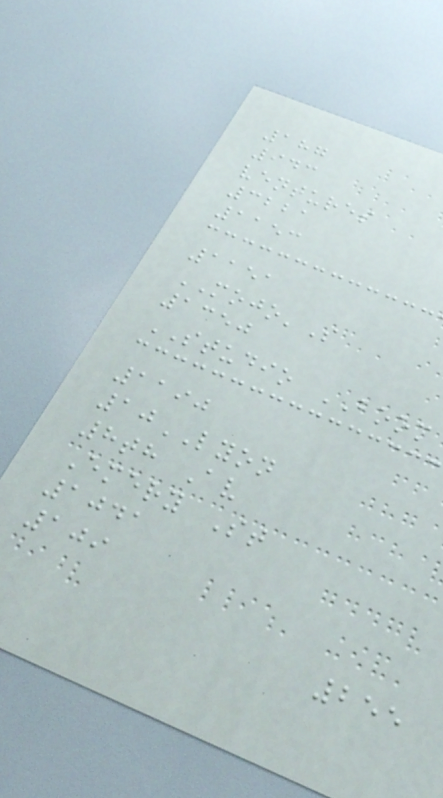187
943
ventures
3221
1153
1151
MOJO'S
1350
STUDIO BOOM
1190
10LYON
8th Av
Emery St
1041
109
255
